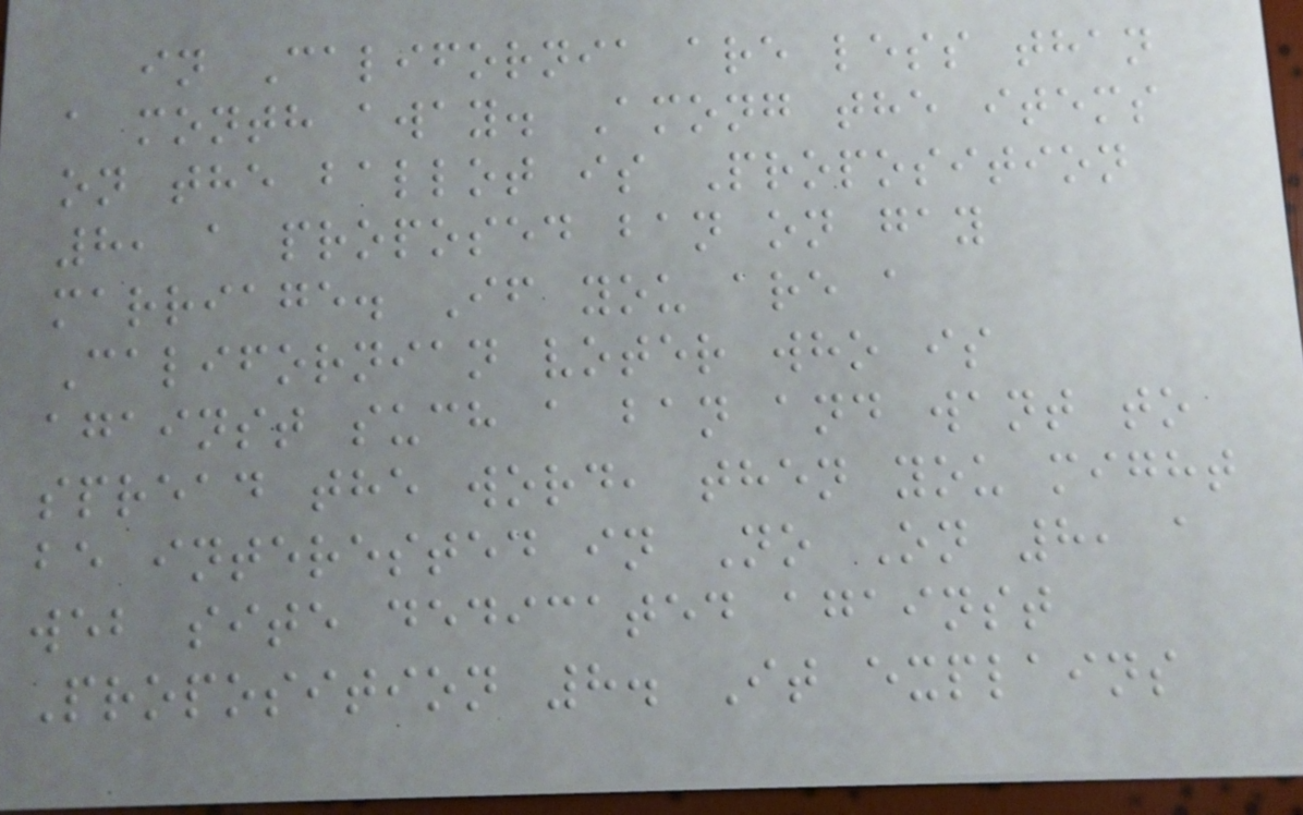in California are less than
a month away. Among the items
on the ballot is Proposition
8, a proposed ban on gay
marriage. If you are a
Californian voter who is
against such a ban and want to
spread the word, then you might
be interested in No On 8, a
web site dedicated against
Proposition 8. It explains
